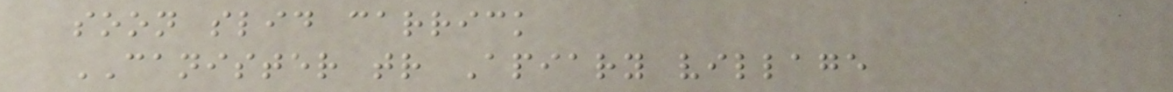soon slid carrick
CANISTER tr Apiary village
